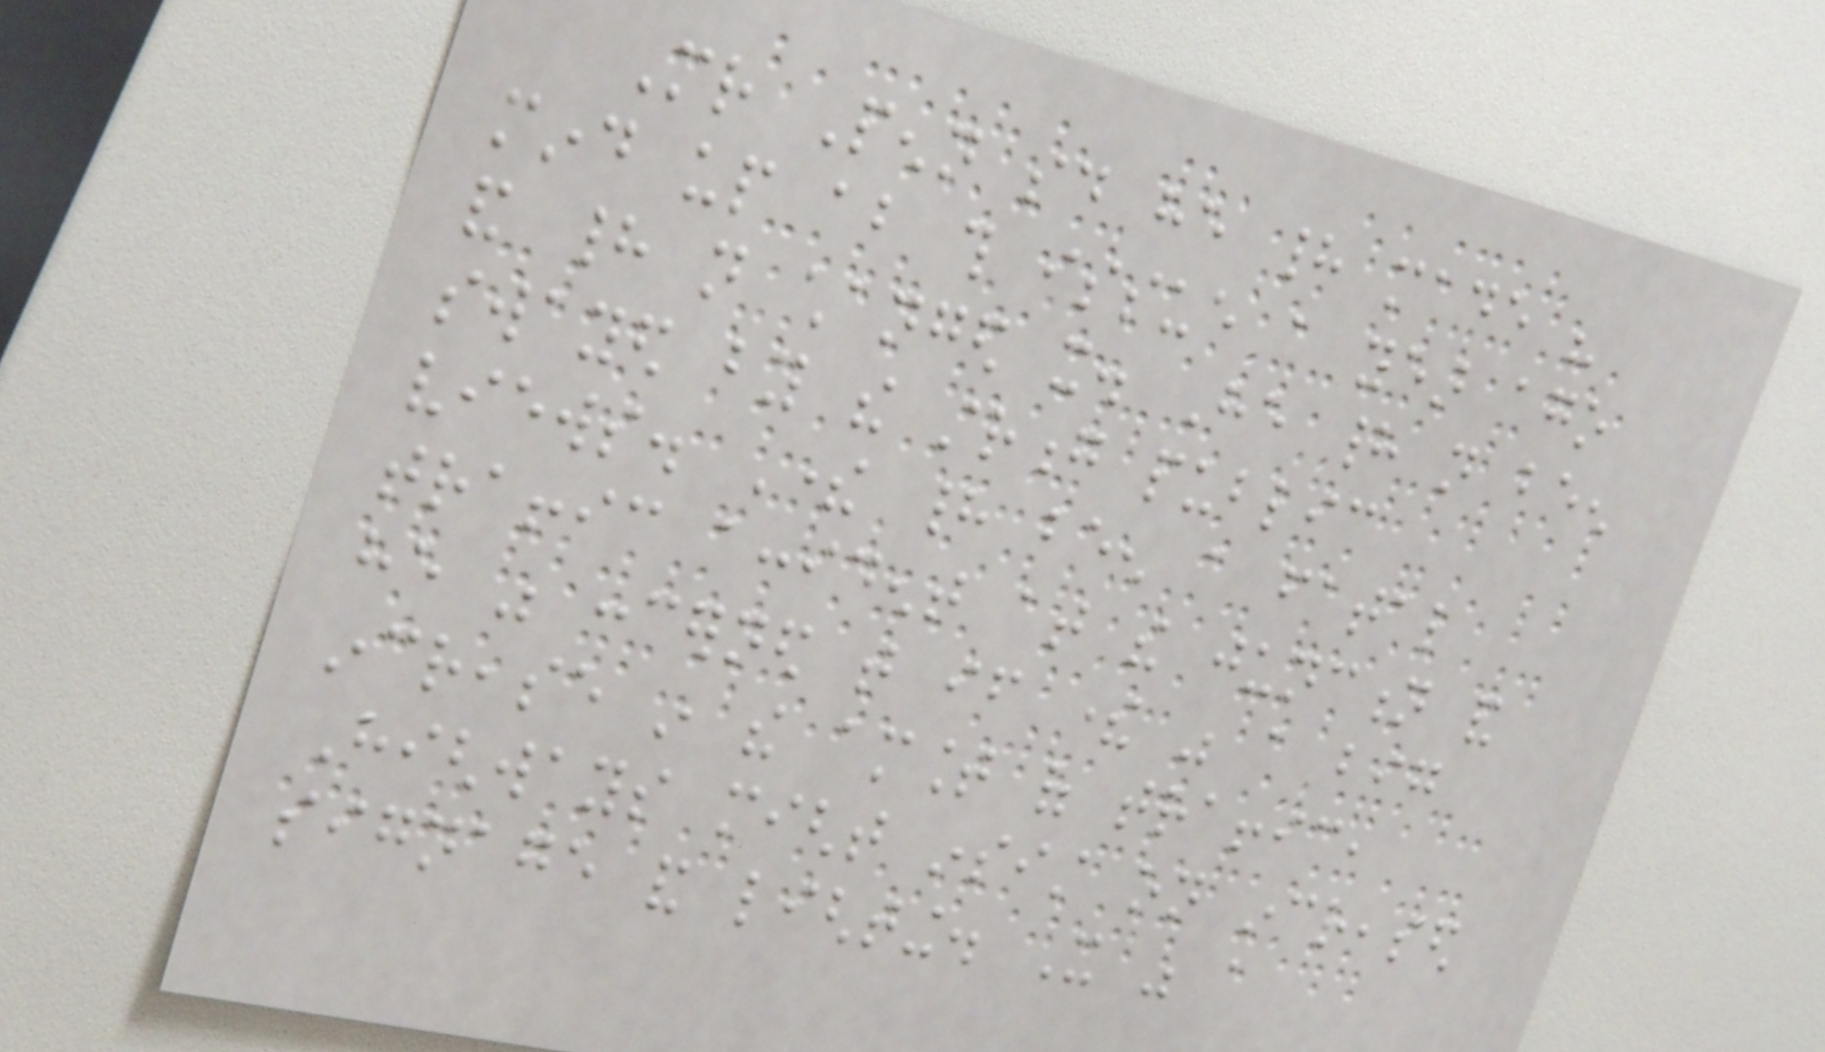Mr Penn said he had made his
mind up about this issue a year ago
and had not changed it. He had not been
swayed by the strong public
views. There had been a fatal
traffic accident at the junction and
he was concerned that if there was a big
increase in the amount of traffic,
Highways might insist on increased
signage and lighting. It was a
